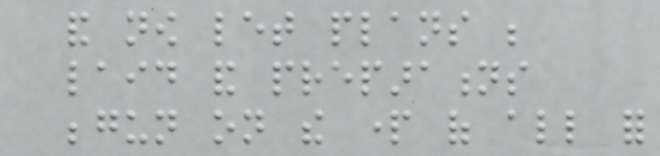and now let plans be
laid and preparations
begun on the part of all for
